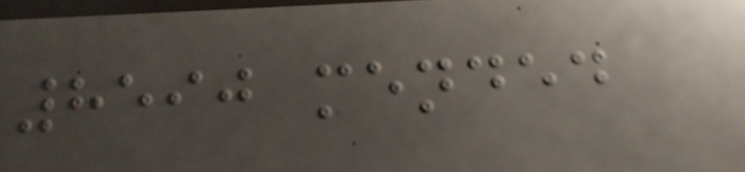8590 mended
